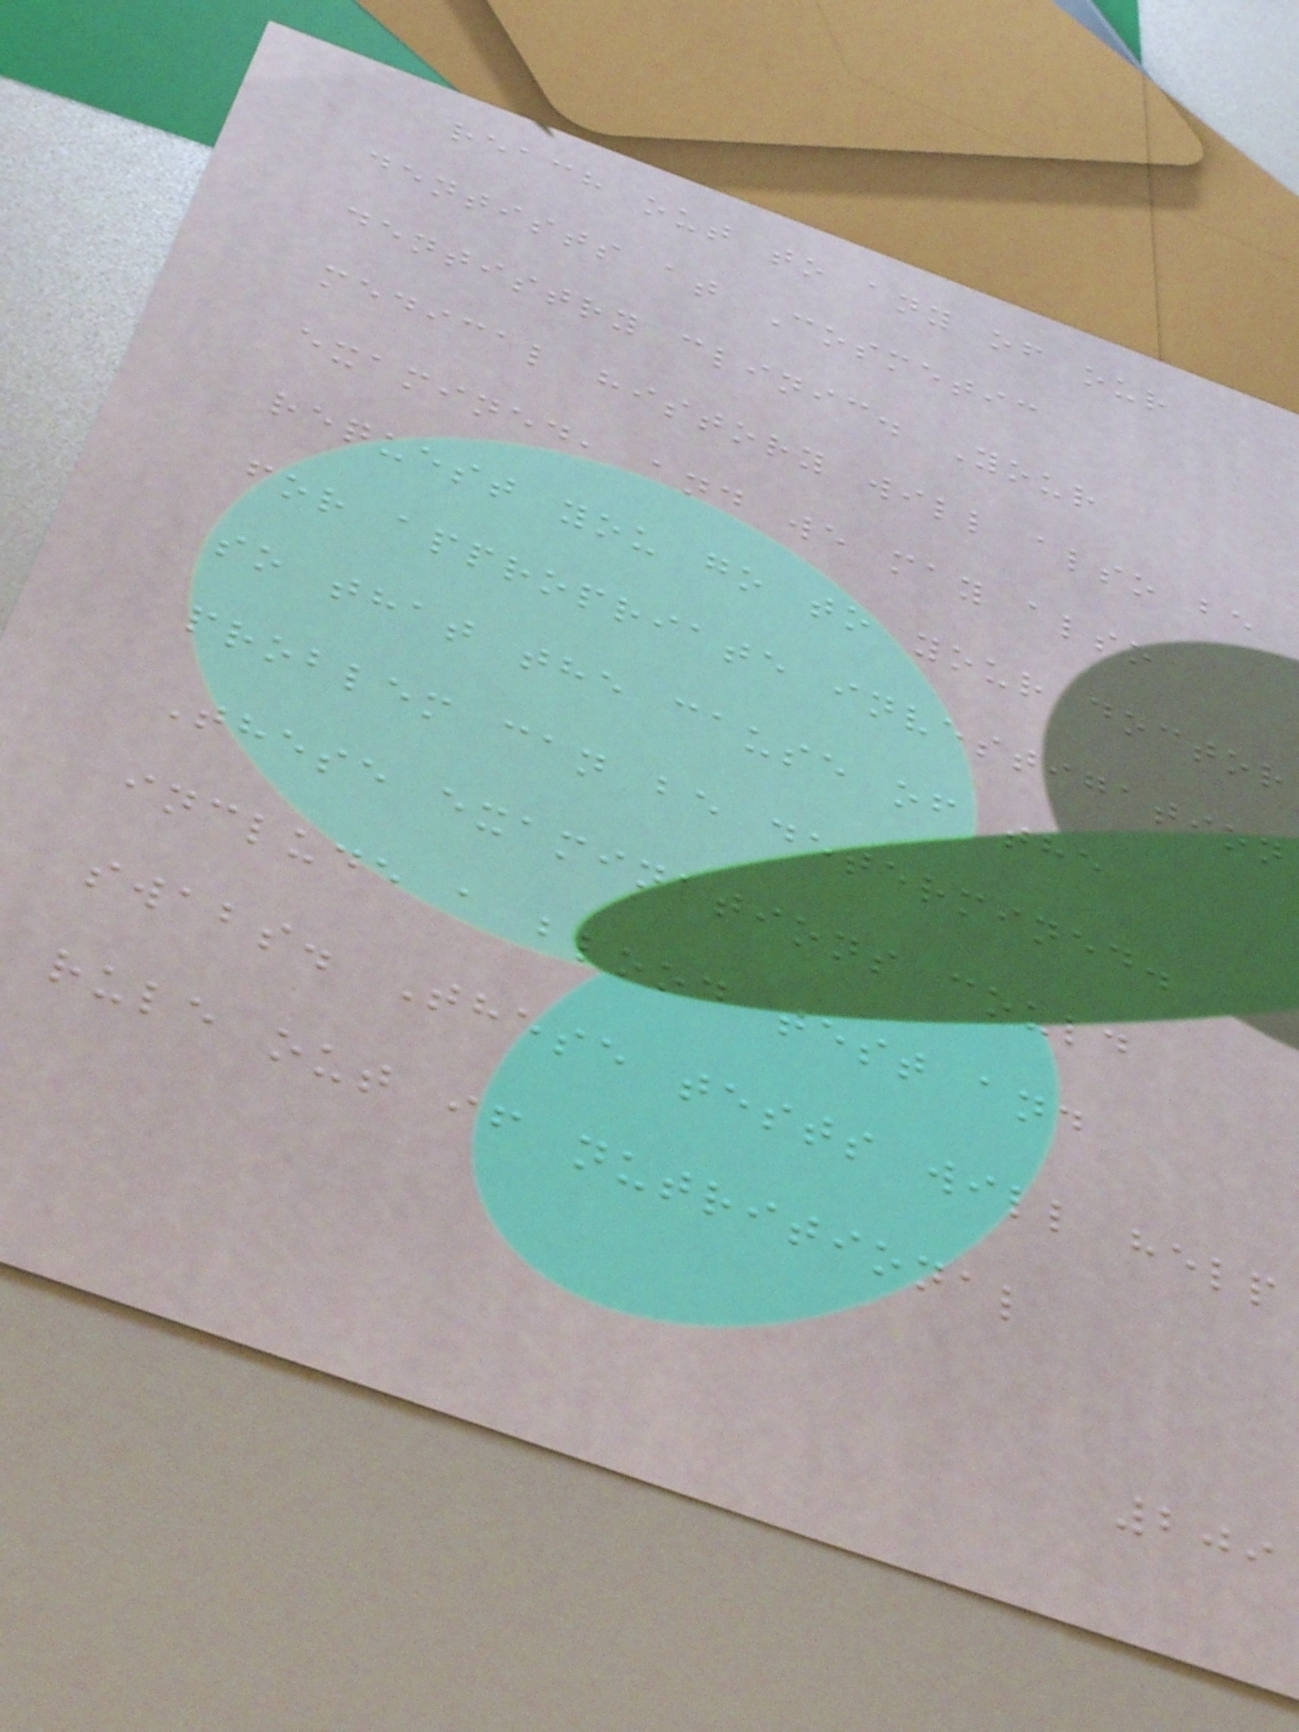reach out to any of our
dentists at Cosmetic
dentistry clinic. Your
medical history will also be
examined, and we may also
request you go to your doctor
for appropriate investigation
so that the cause of the
problem can be determined.
These examinations could
include a blood test and
swabs. These tests will help
rule out if nutritional
209
